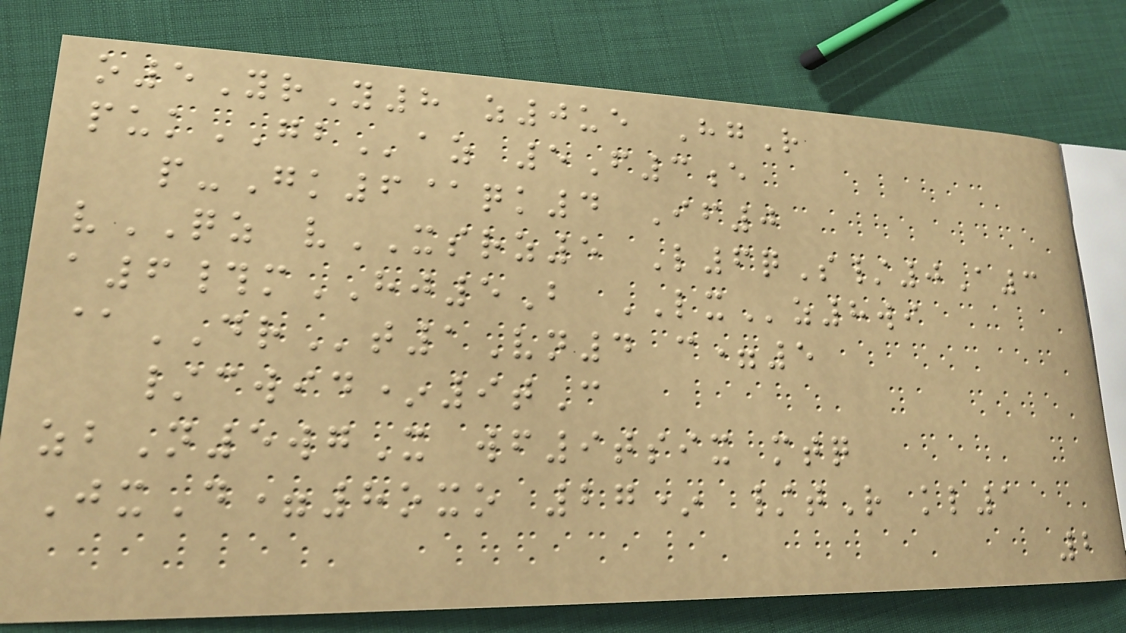o5YrY8 z0ue HgR
pukGBaz 5F3e
p-Gk6@qk4 If0
vQZ vXSRZ5 L6qS/0A3
a6#mHJ5B LXz8wi
@DRt1Vn4 c=5
/cwid*9tC
zbN5wgX wf9tsix mtq
JxD=8oxo 27* /tR kl1
2
